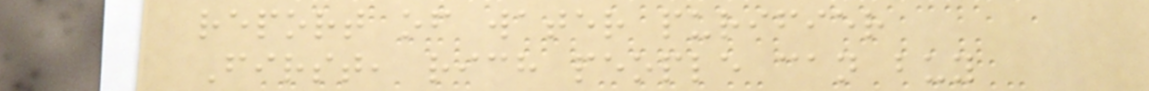report of water purifier
First, rich people can buy
